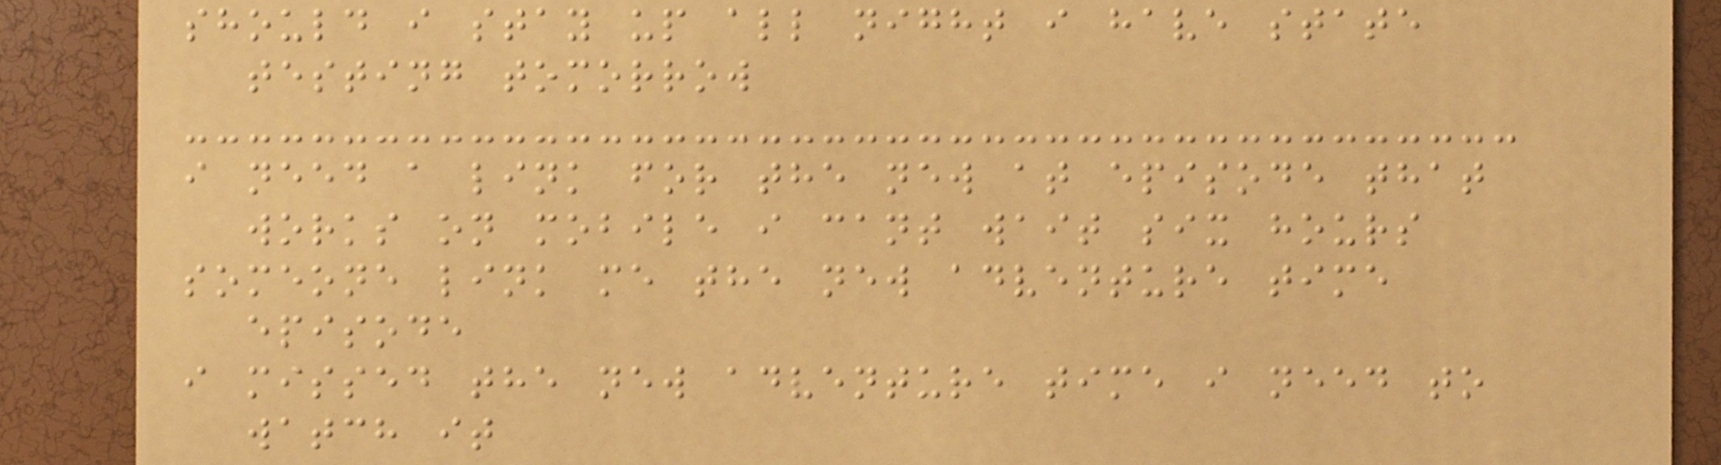should i stay up all night i have state
testing tomorrow
i need a link for the new at episode that
works on mobile i cant wait six hours
someone link me the new adventure time
episode
i missed the new adventure time i need to
watch it
